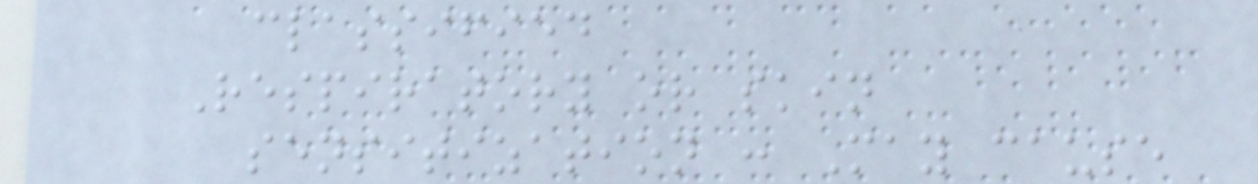classified
Respiratory or skin
sensitization : May cause
